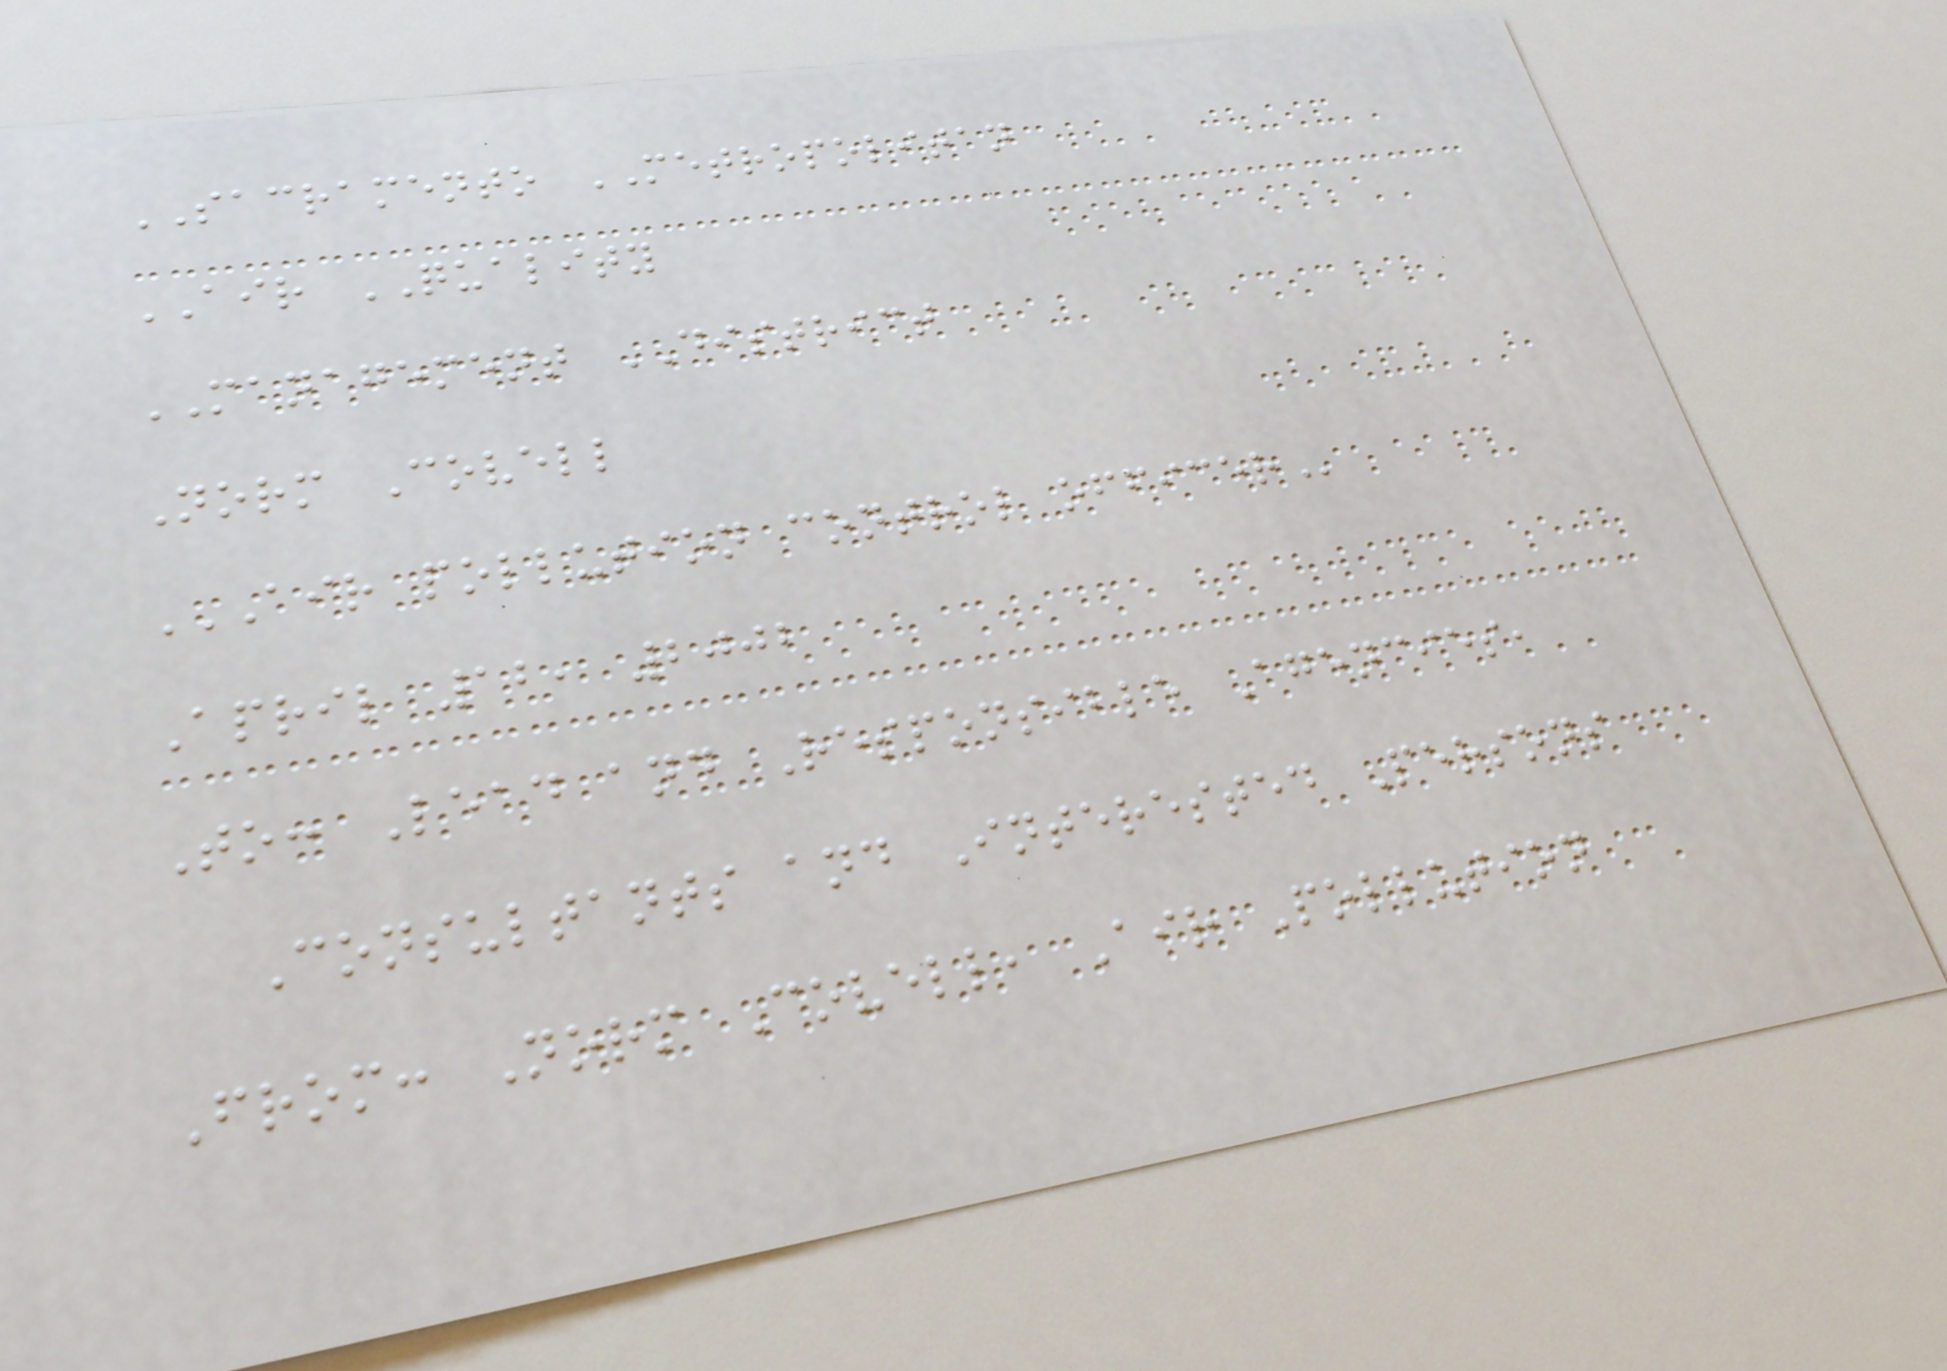SACRAMENTO METROPOLITAN
AIR QUALITY
MANAGEMENT DISTRICT
Norm Covell
AIR POLLUTION CONTROL OFFICER
April 12, 2002
To: Lead and Responsible Agencies,
Consultants and Interested Persons
From: Norm Covell, Air Pollution
